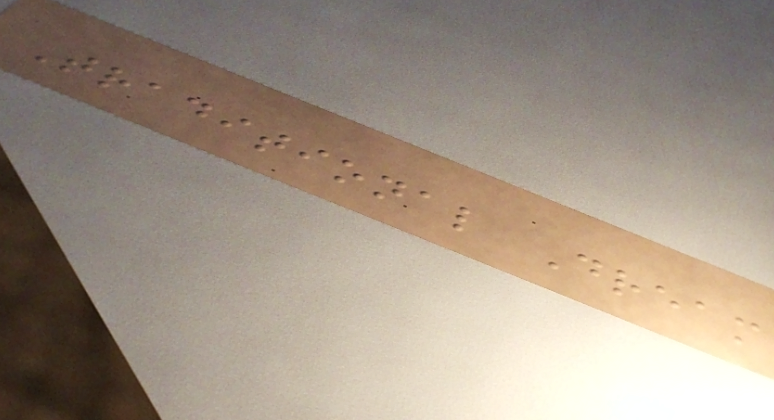Traditional Dream
